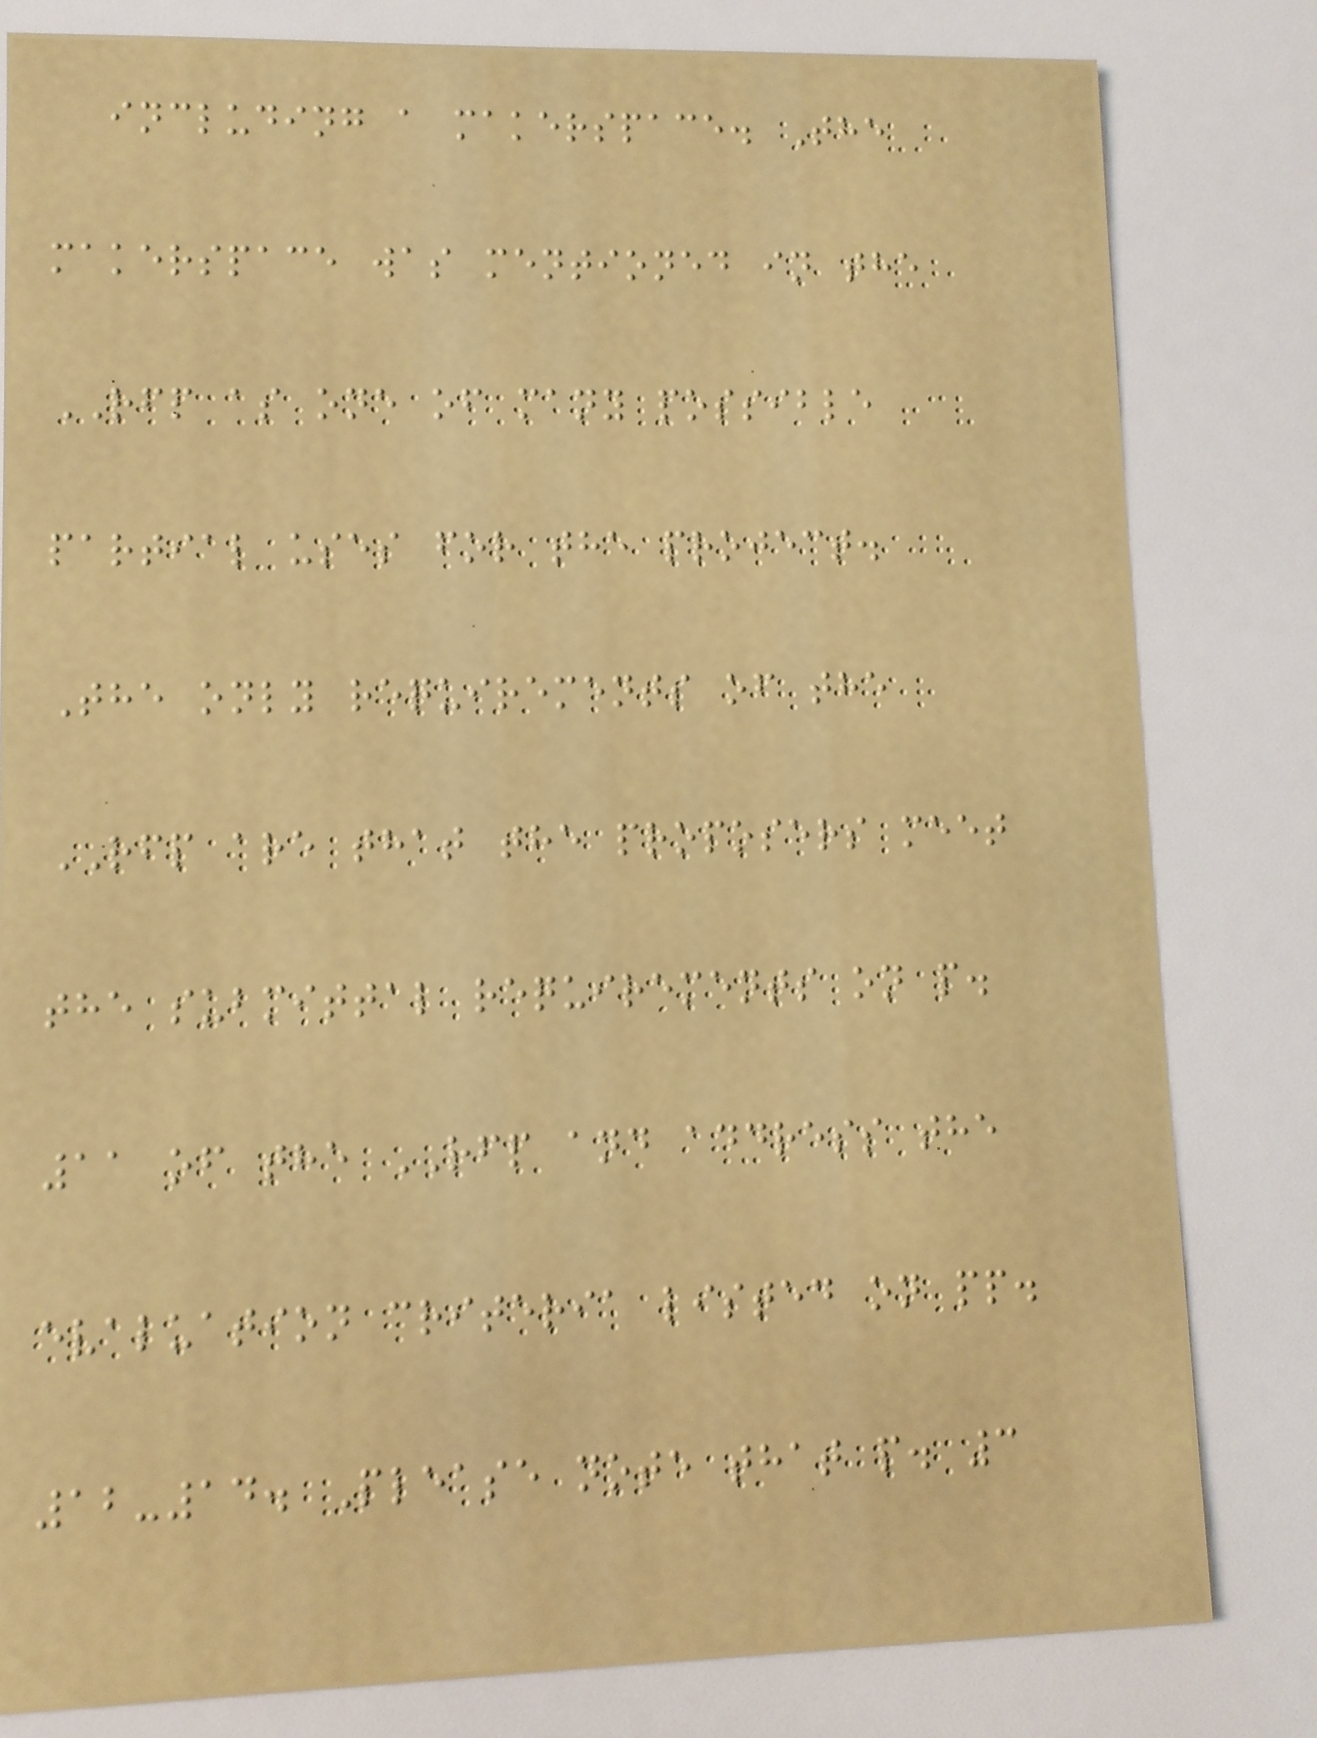including a makerspace. The
makerspace was mentioned in the
RFP as one of many possible
partial uses for the project.
The only requirements of the
RFP are that the proposers meet
the submittal requirements on p.
11 of the RFP and address the
evaluation criteria listed on pp.
12-14. Please note that p. 3
